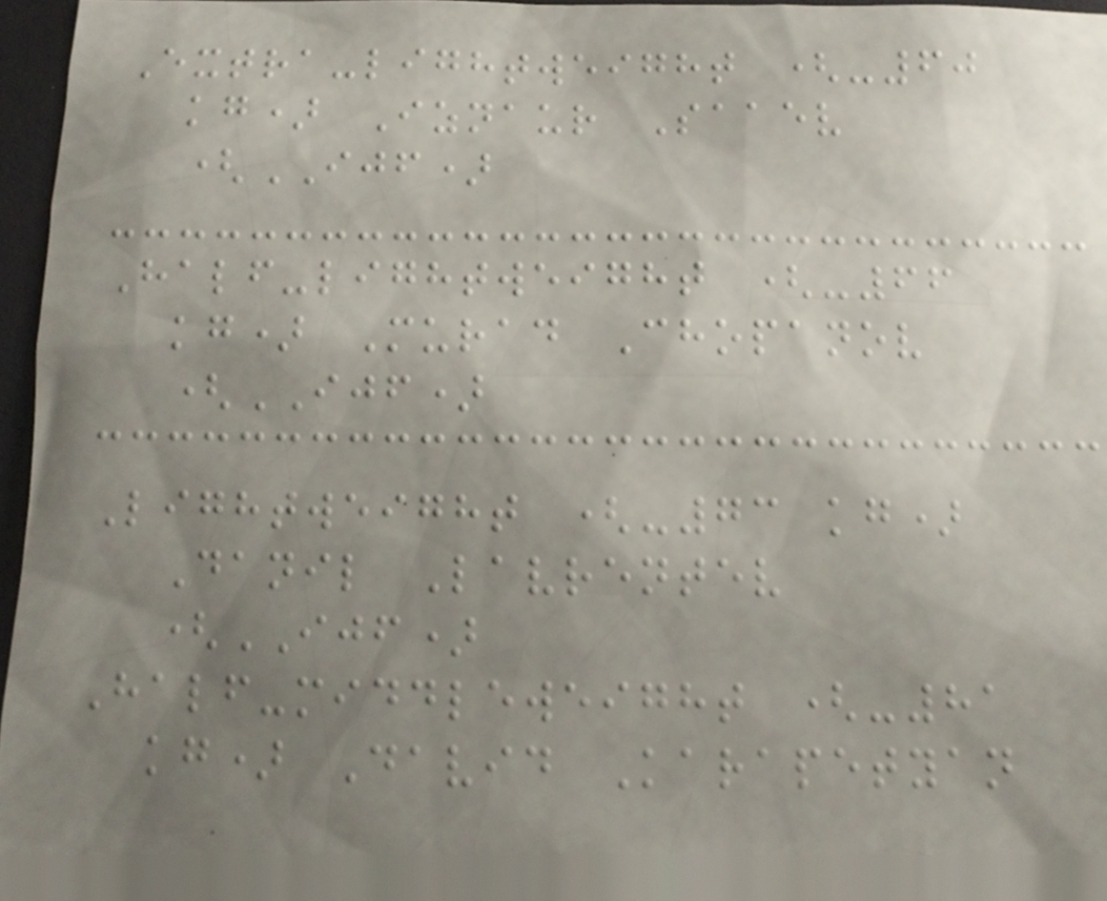Extra-lightweight (-60
kg) Iznaur Saaev
(IJF)
Half-lightweight (-66
kg) Murad Chopanov
(IJF)
Lightweight (-73 kg)
Danil Lavrentev
(IJF)
Half-middleweight (-81
kg) David Karapetyan
